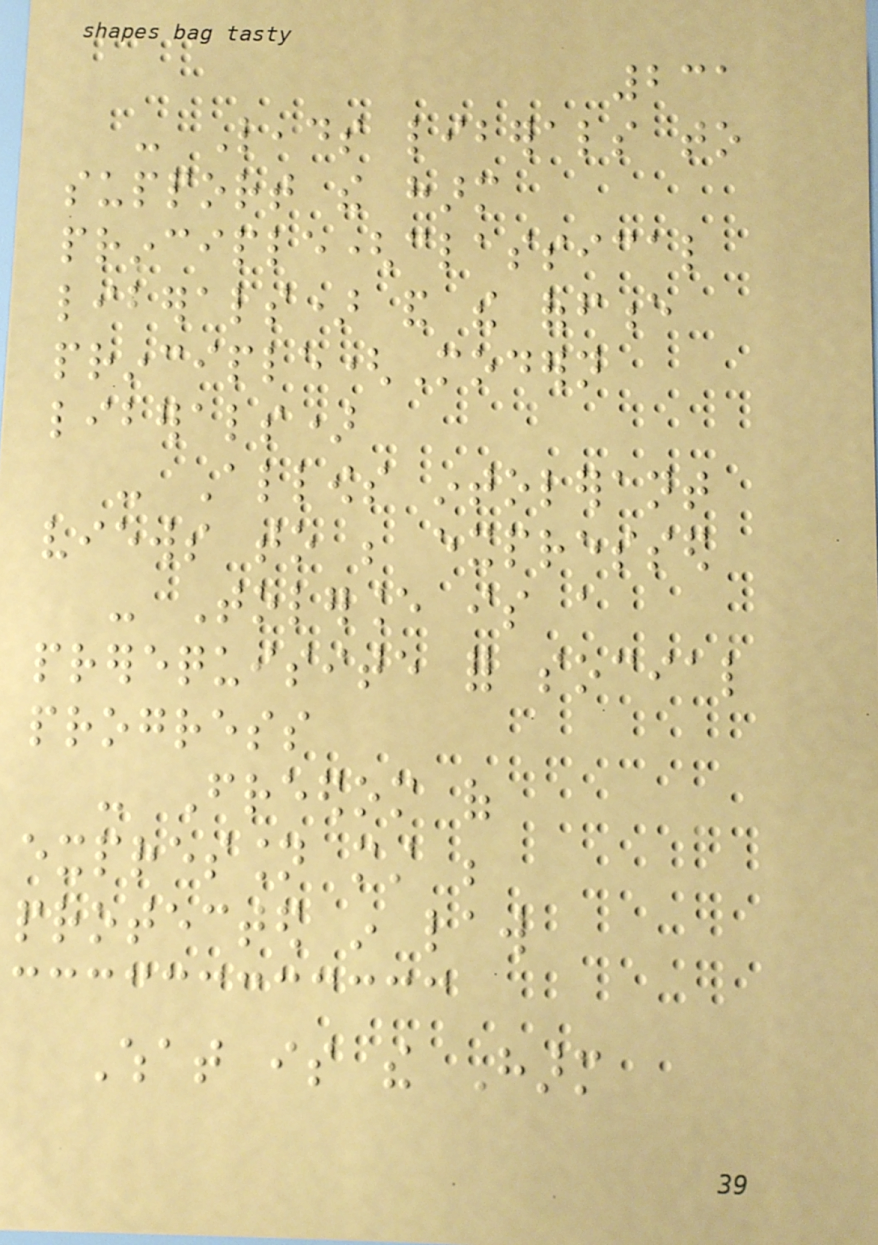231
- Leads liberals to
support the harm
principle(classical
liberals) and the offence
principle(Modern
liberals)
- Allows intolerant
views to be expressed
- Tolerance is a
prerequisite for social
progress
- Freedom of
expression must be
protected in law
What is the Harm
